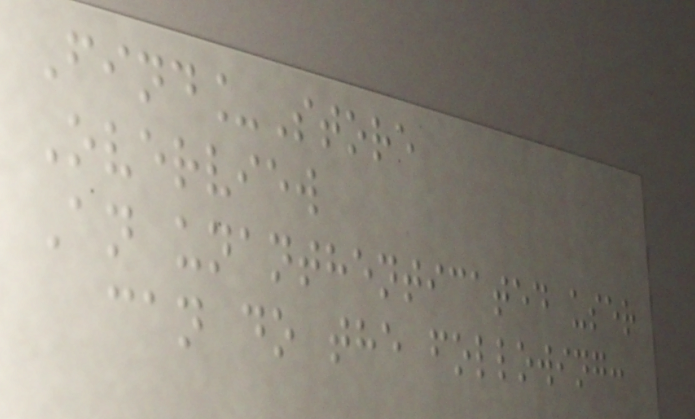Find_Store
Overview
An unanthenticated user
can do the following:
